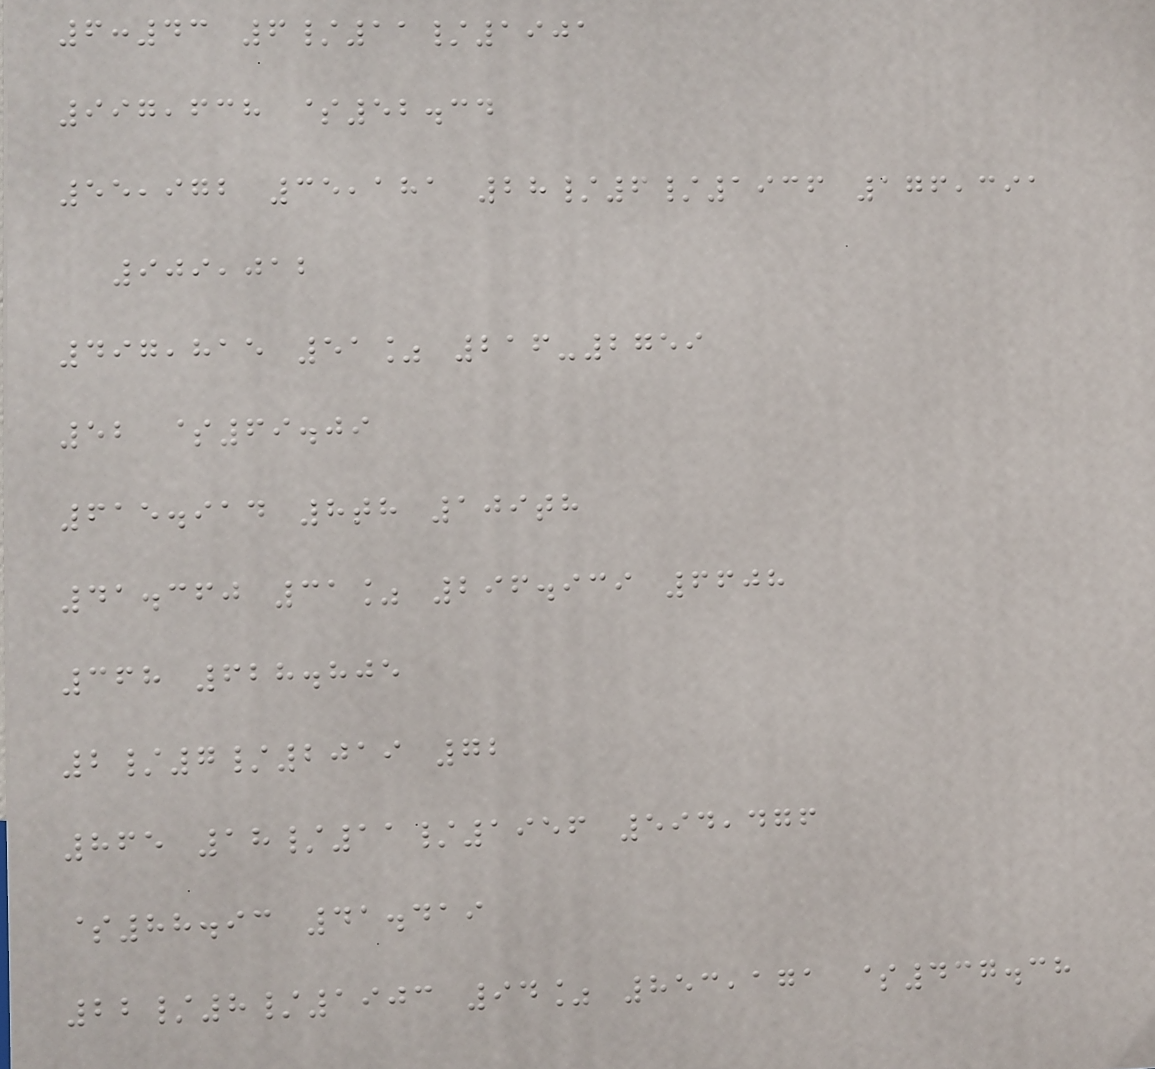6:43 6/11/1901
997,638 $52.34
55,972 35,181 28/6/1936 176,391
909,012
497,815 51% 216-2759
52 $69.09
615.914 8th 109th
41.360 31% 296.939 6608
368 628.805
2/7/2019 72
865 18/11/1956 594,476
$88.93 41.419
22/8/1903 94% 853,171 $437.38
